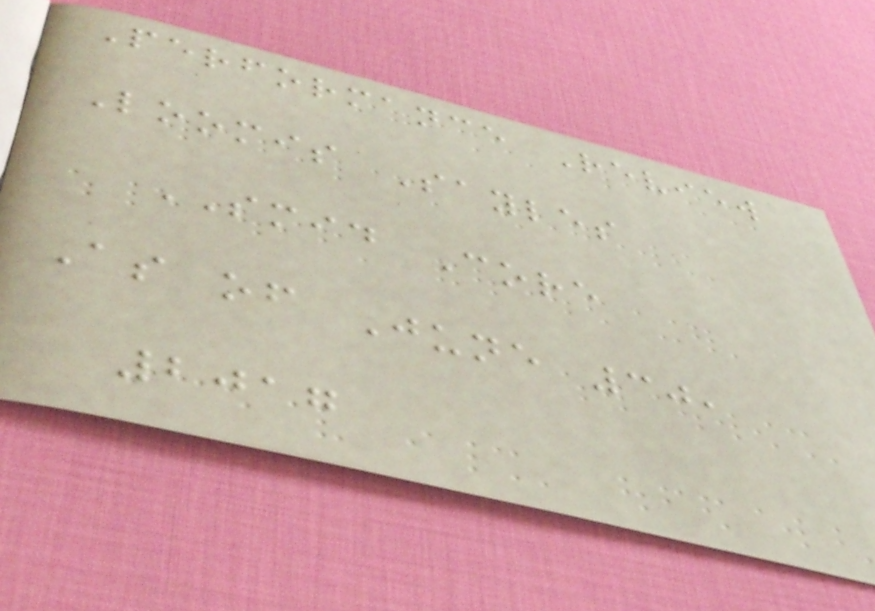Performance Review
Loomis Sayles
SMID Core
As of June 30,
2017
